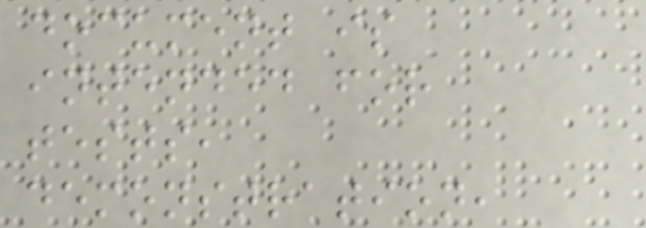document is
intended for
tests,
demonstration,
